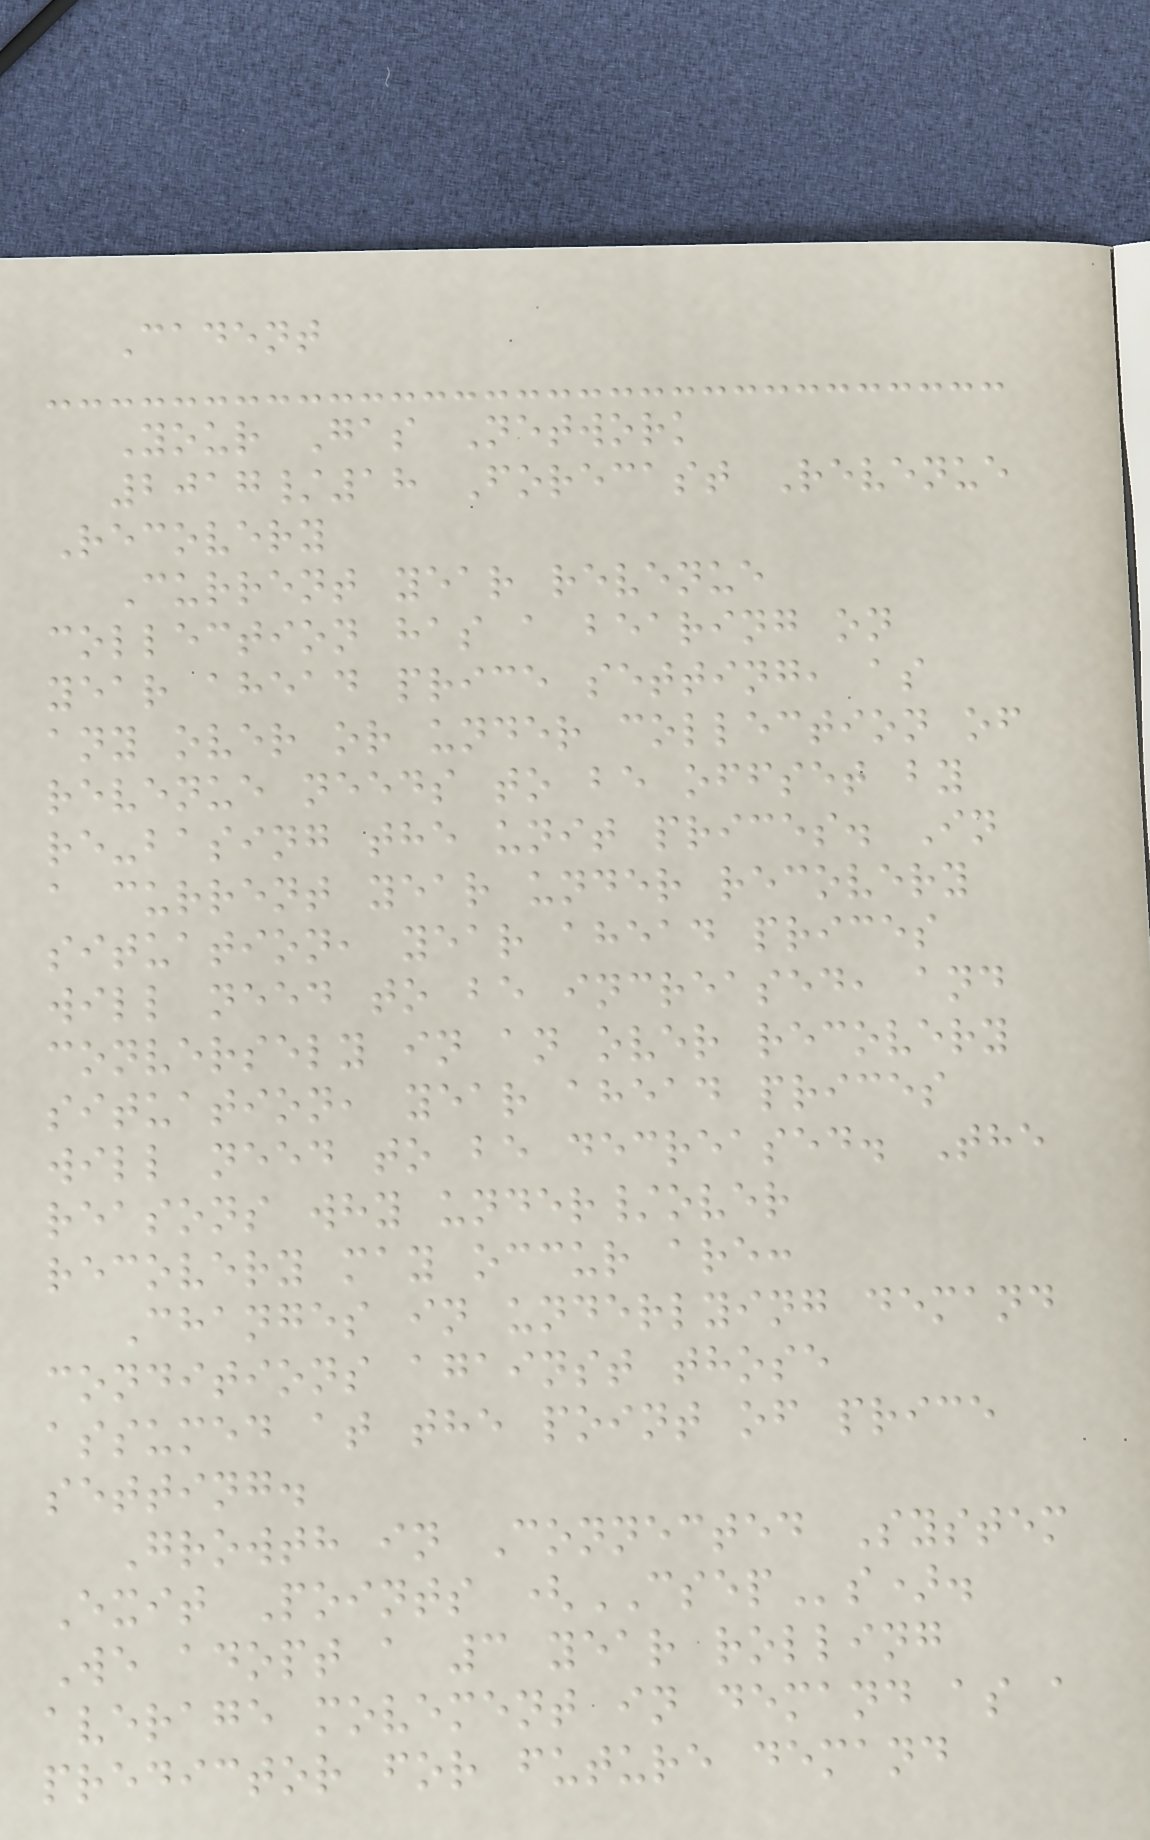Cadent
Your Gas Network
2017/18 Forecast Revenue
Recovery
Current year revenue
collection has a bearing on
year ahead price setting, as
any over or under collection of
revenue needs to be offset by
re-basing the unit prices. In
a current year under recovery
situation, year ahead prices
will need to be increased, and
conversely in an over recovery
situation, year ahead prices
will need to be decreased. The
reasons why under/over
recovery may occur are:
Changes in underlying demand
conditions against those
assumed at the point of price
setting.
Growth in Connected System
Exit Points (CSEPs).
We adopt a 3 year rolling
average movement in demand as a
predictor for future demand
